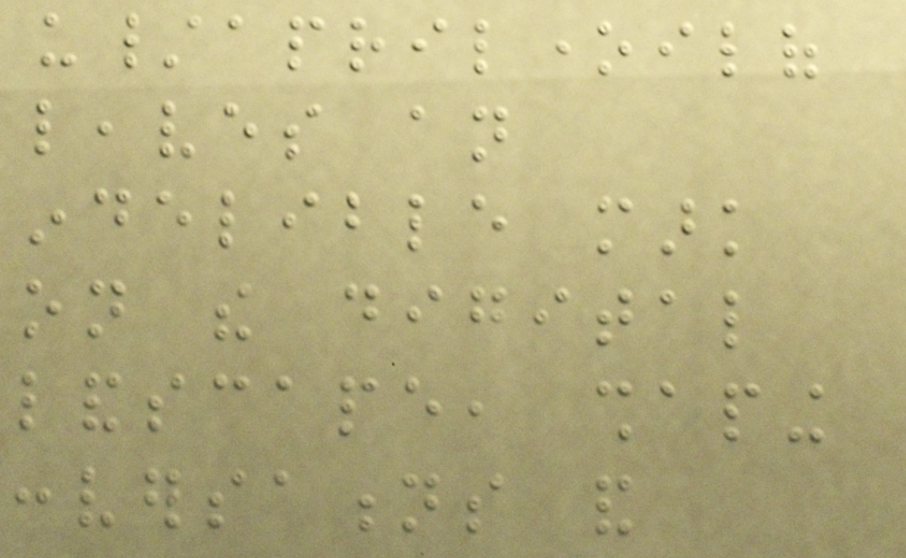u/apriloneilof
leaves an
indelible mark
on the digital
landscape, shaping
conversations and
